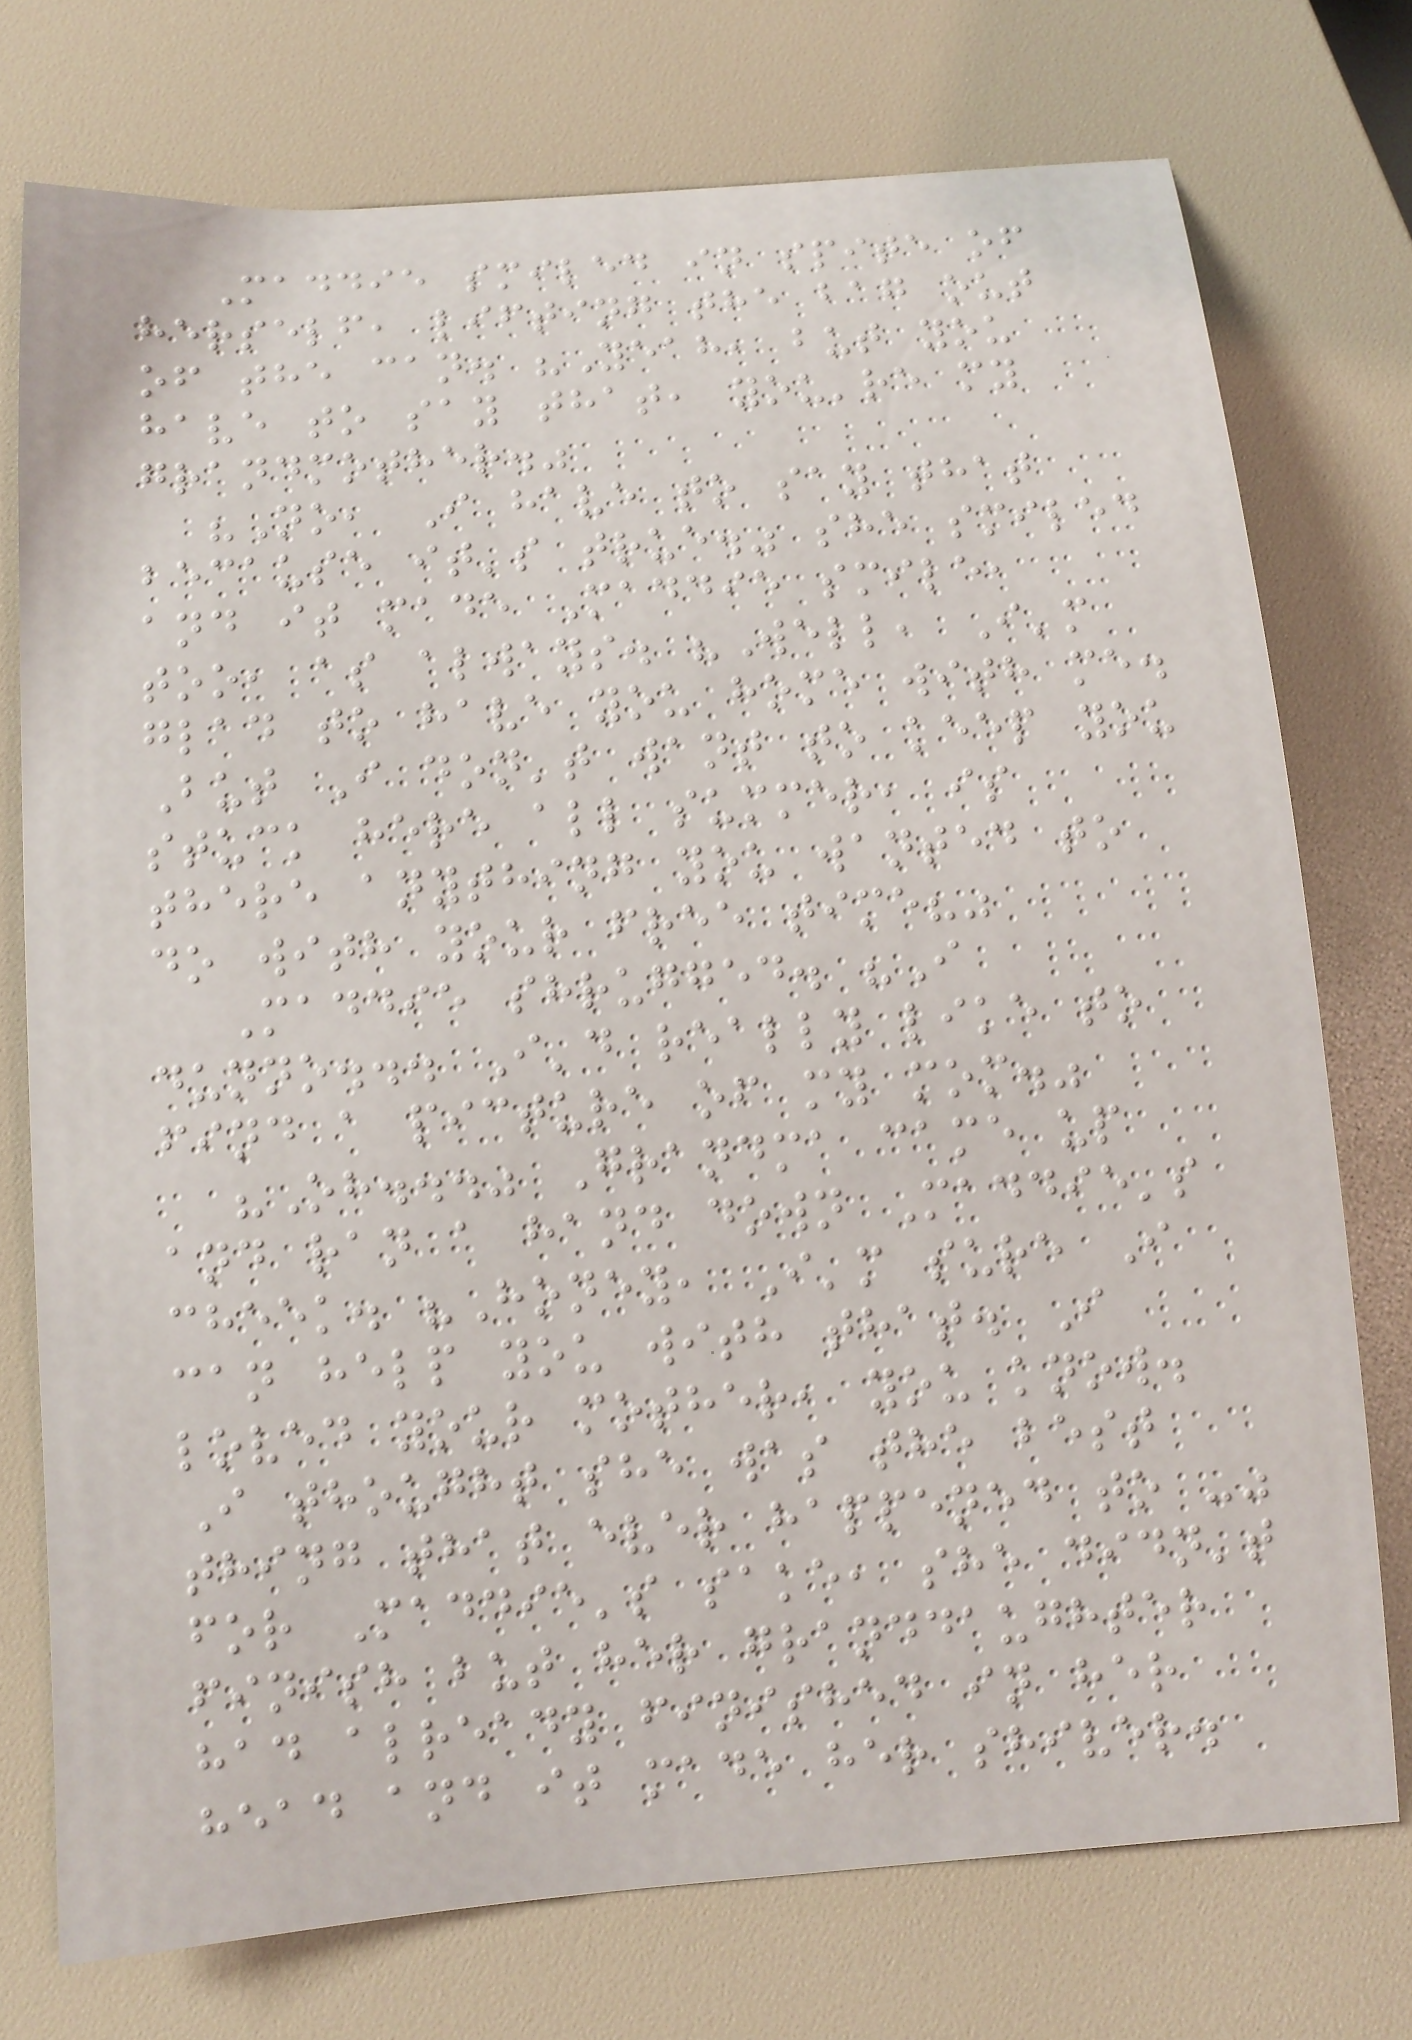Maddie smiled in spite of
herself, lifting the bag out
of the can. "Yeah, but you
have to say that, you're my
grandmother."
"No, I have to say that
because it's true." she smiled
and it made Maddie smile,
too, as always. "Well, I'm
glad to have you home with me.
But I don't want to keep you
stuck here all summer, is
there anything you wanted to
do with your free time?"
Maddie shrugged. "I
dunno... I'd really like to
find a picture of my mom."
"Oh..." Grandma came up
and ran a hand down Maddie's
cheek. "Honey, I'm sure I
can help you with that. I
loved your mother, you know.
I thought she was the best
thing that ever happened to -"
for Maddie's sake, she didn't
finish but her granddaughter
had already finished in her
head and it made her shiver.
